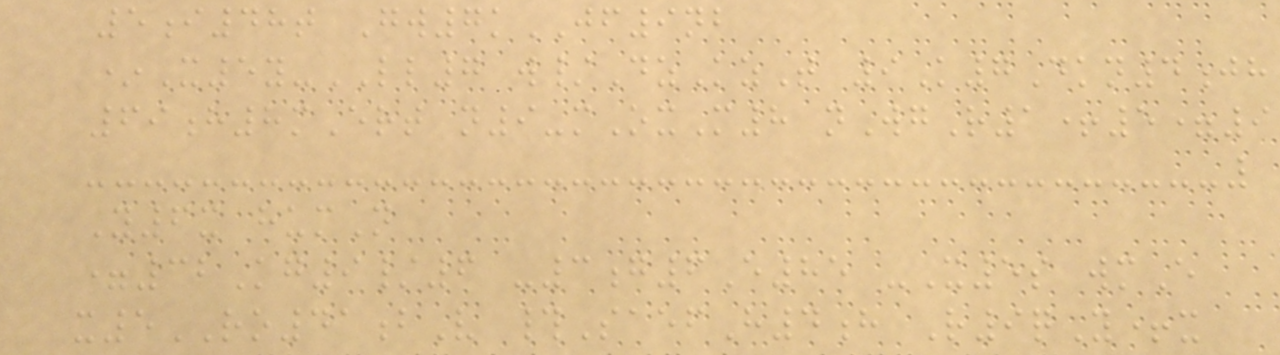5i48t Gw7kJF9nb
*X5y-LL7 w/DzKzT 9K7Dkn4jh
69h8mErt n9-mOxM8 nWgR1+5=9
Y6x humN
=32Kg9/6 -3g6E85 -X5s wmE
x5RO41bV #SaefH4h R9qY+x
